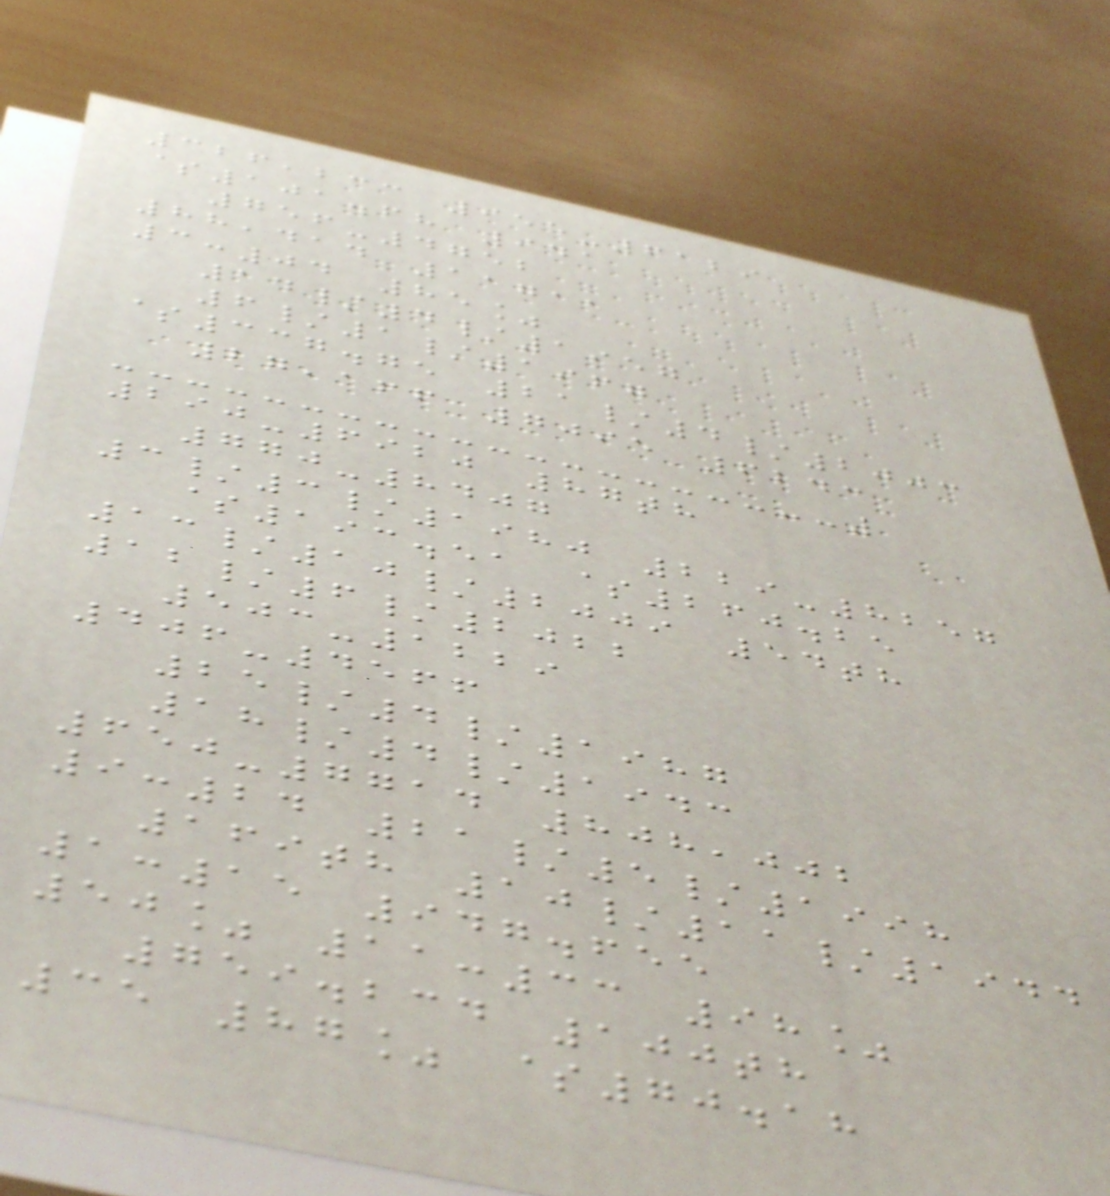326,233 955-6129
$101.68 941
756-4752
88,414 11711
3:04 85%
14/4/1957
6/1/1967
$337.75 21/4/2003
27,166 7095 6243
290-6920 87th
770-8407
3/3/1980 229-8257
$193.51 $260.25
13/10/2009 54th
12/6/2022
503-1229
406-4566
25/4/1987
18/4/1943
650-7714 808,002
9:24 21/5/1998
169th 10/11/1944
1:15 947.655
50% 11:33 98%
759.234 100th
35 87% $70.18
